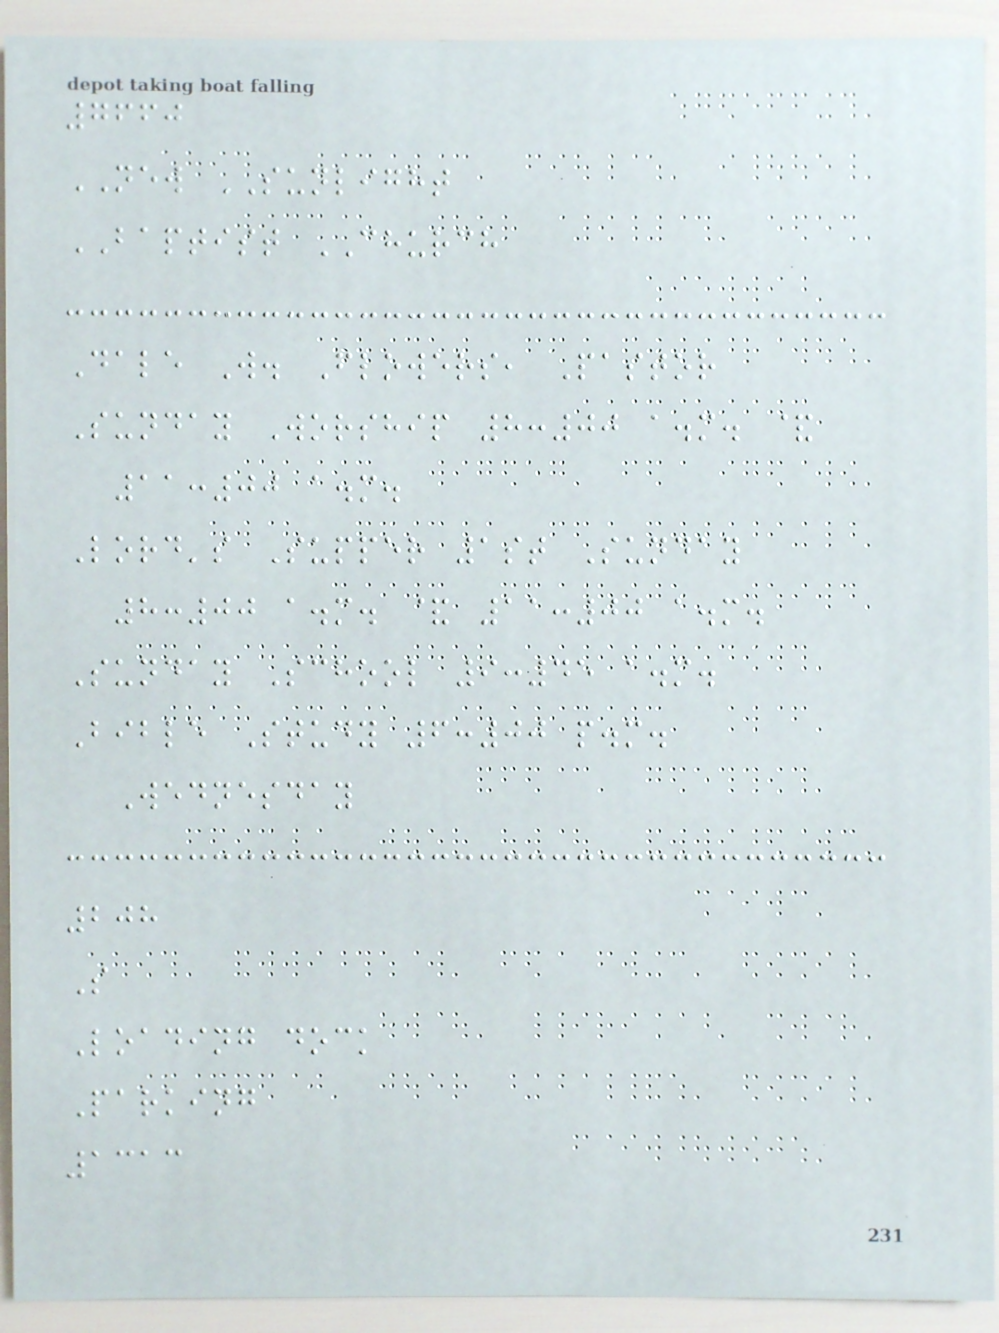7660
NEW SUNLIGHT
BAPTIST CHURCH
Dale W. Flowers, Pastor
Sunday Worship 8:00 a.m. &
11:00 a.m.
Lord's Supper 1st Sunday
8:00 a.m. & 11:00 a.m.
Sunday School 9:45 a.m.
Bible Study 6:00 p.m.
Wednesday
208
S
Loading dock
Parking
1313
